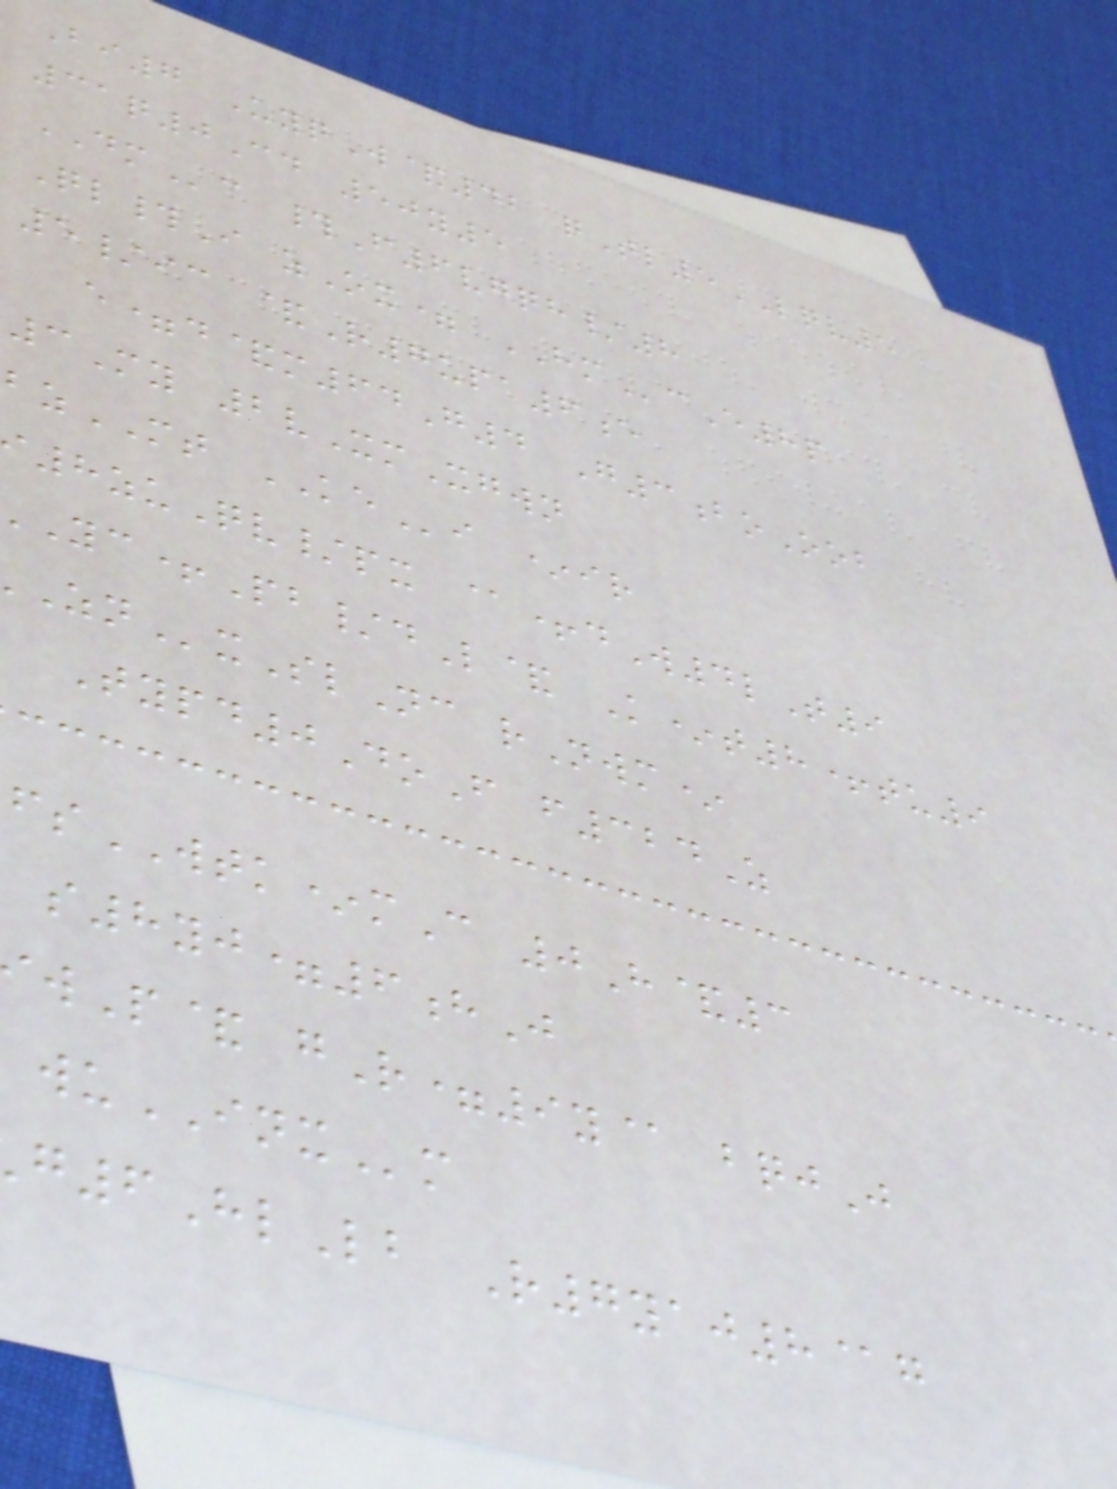Bi7 UyqW&42 qTl5LQV5
31q0Cd 50y5
DMc #F6vgqh/8
Ql#I zOx= HMcE8p
5/ic &R7upa6e
e=d&m64G4 G3boOob
3My 2vXmXgwn
bzMT KEi *ir
8zuQv/px @+dW4lT9
+Pb/dL& K*t8+tu9
xSlNc rNwm*
Typd0DoF f324Z
sWTK*mC 0H&3
s8yj=6hJ
wP& gR=9y@ bqjJ
wuINXm
g6HlLb R7yaj8@g
